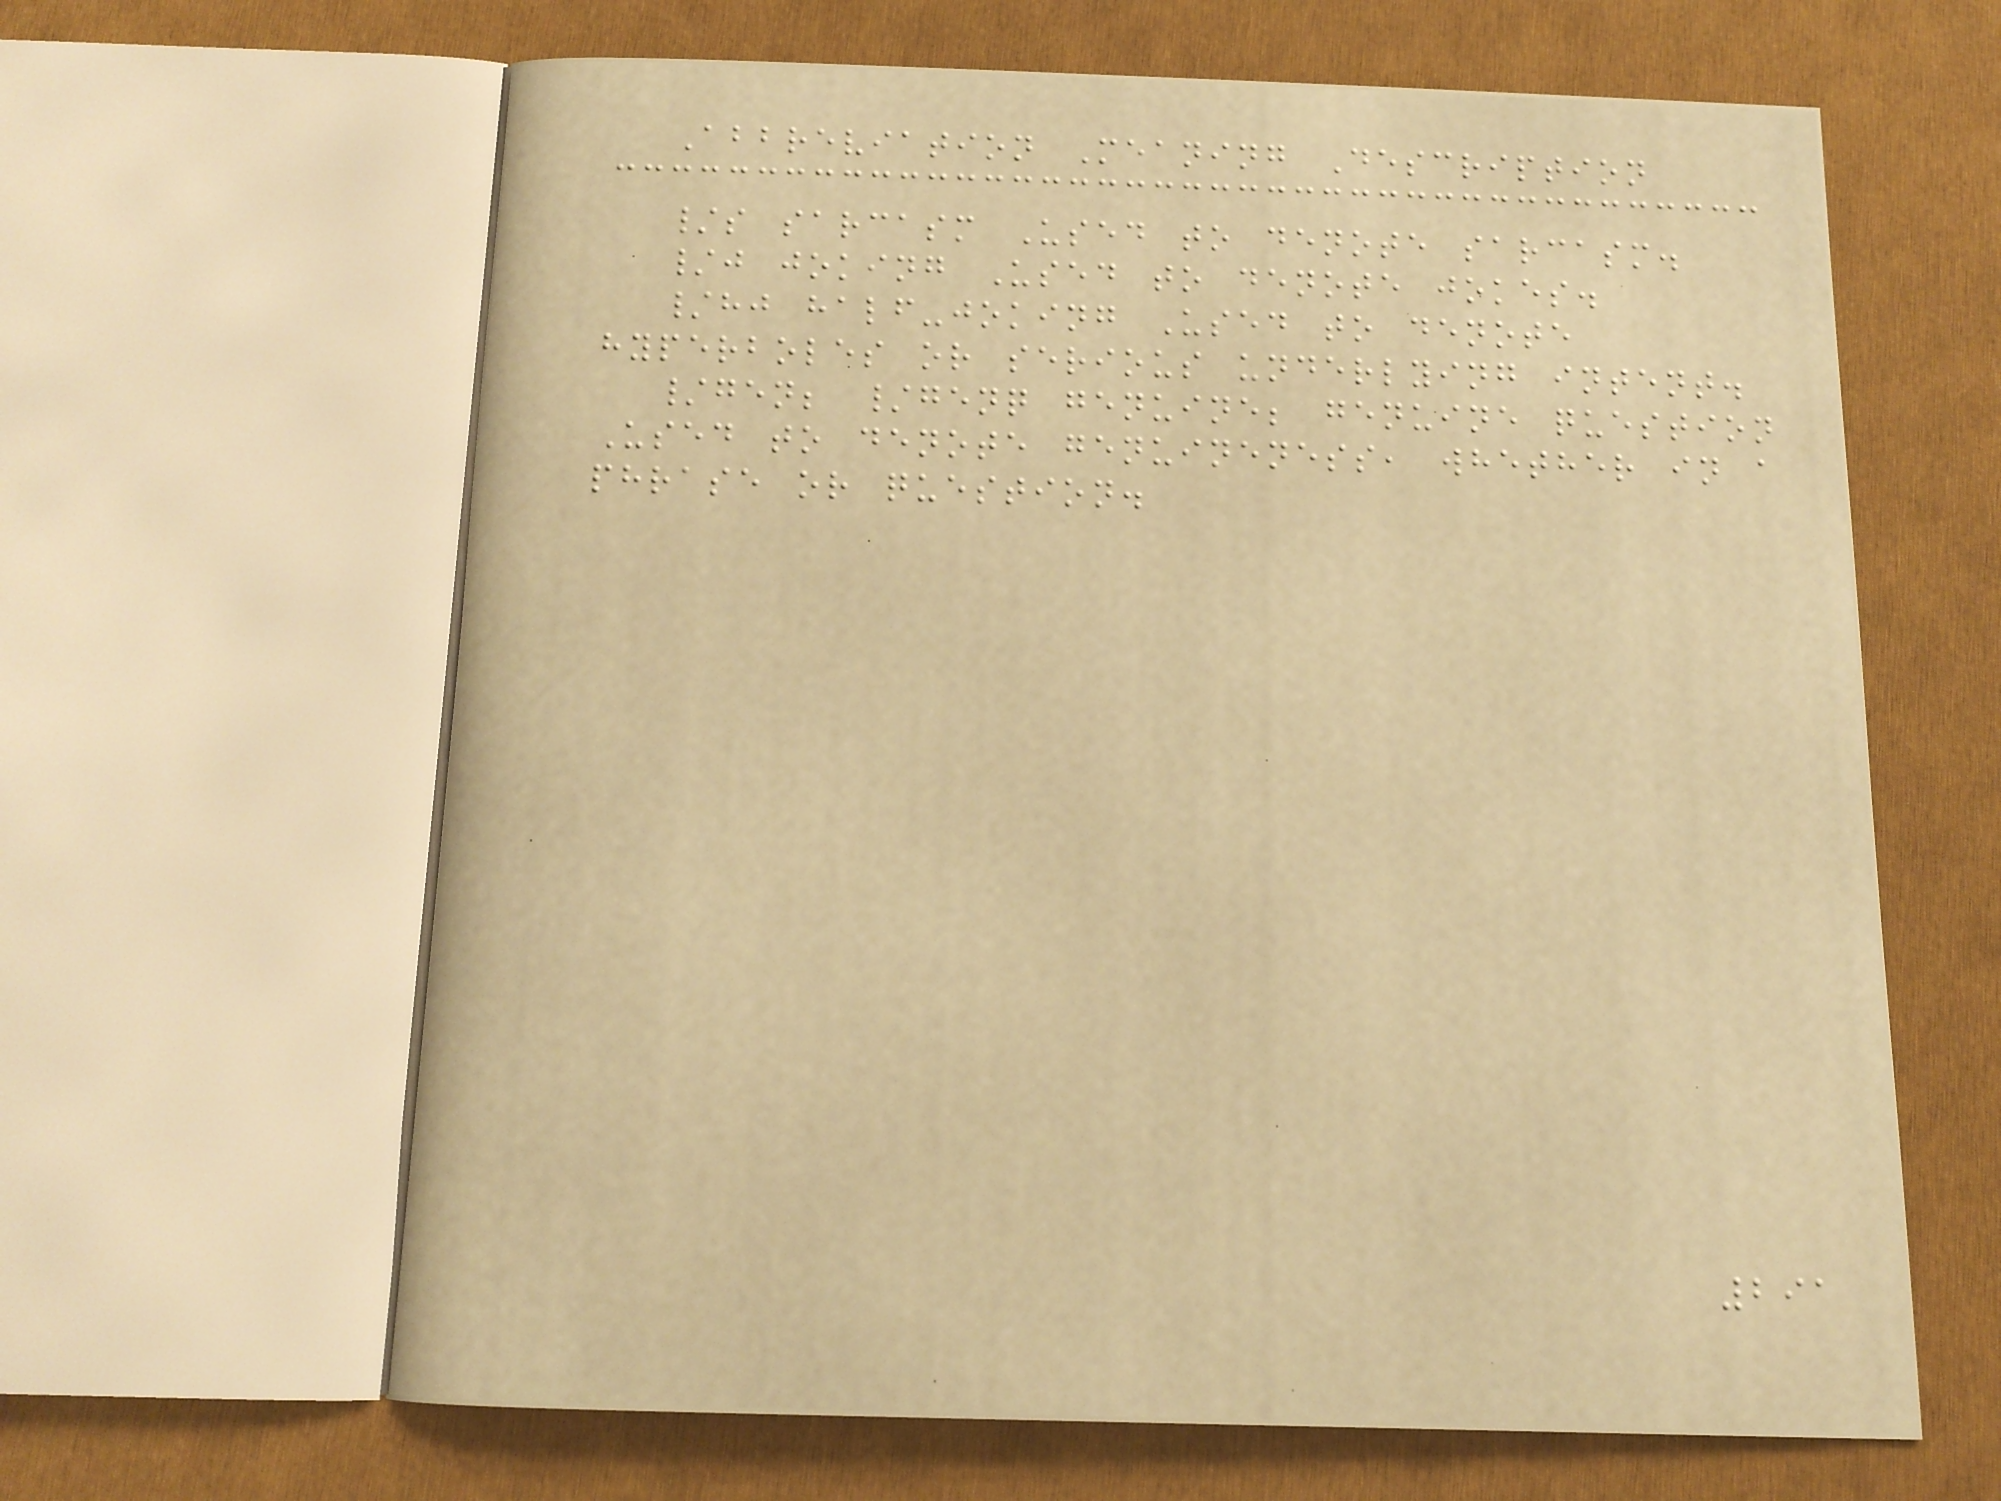Abbreviation Meaning Description
/s sarcasm Used to denote sarcasm.
/j joking Used to denote jokes.
/hj half-joking Used to denote
hyperboles or serious underlying intent.
/gen; /genq genuine; genuine question
Used to denote genuineness, whether in a
phrase or question.
291
